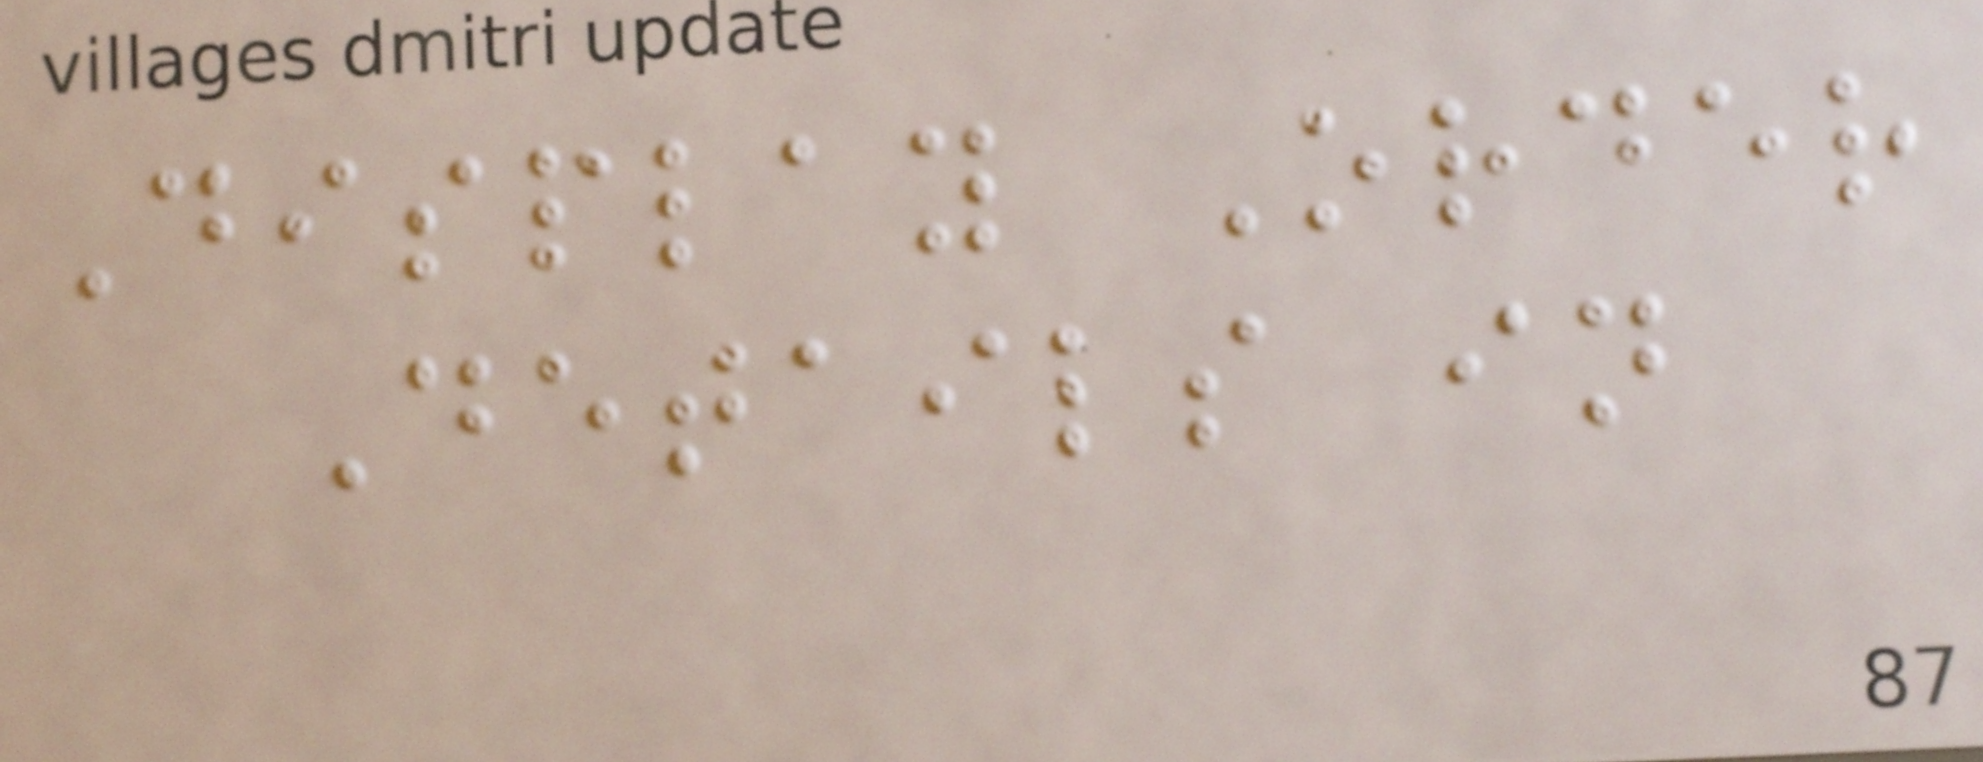Display Order
Details in
